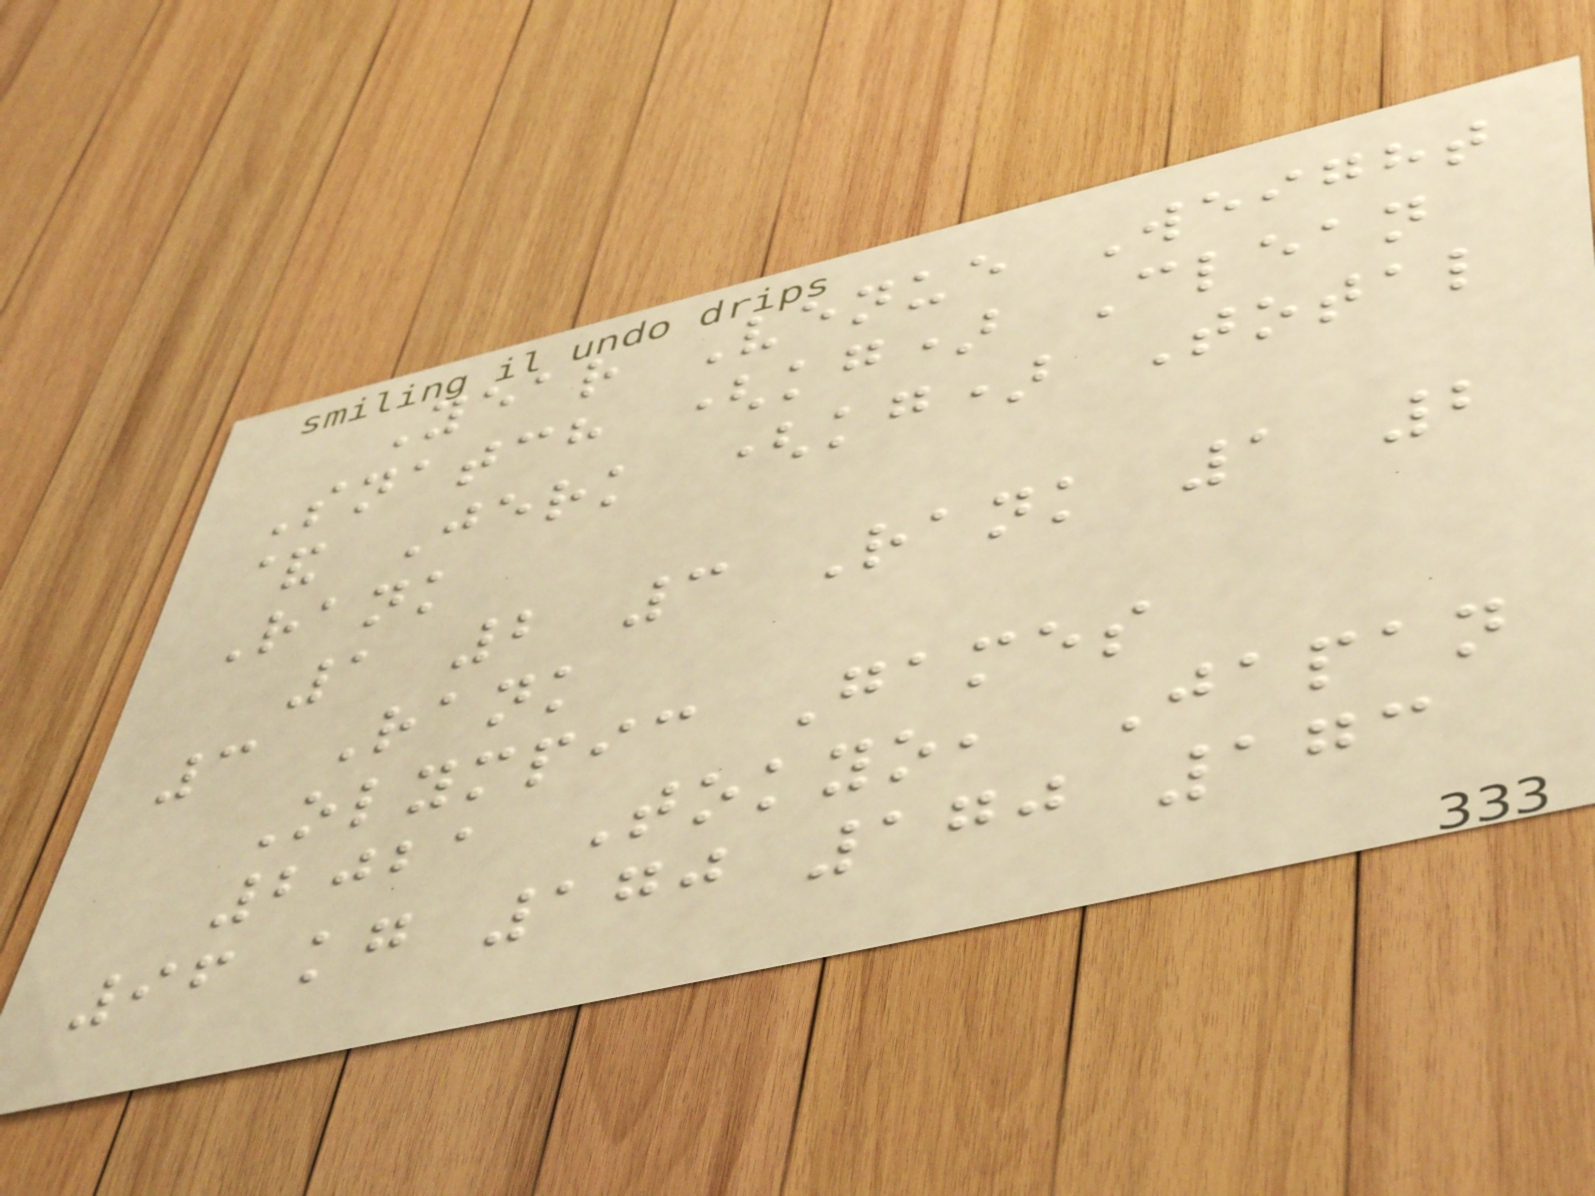Year Venue Weight
Snatch (kg) Clean
& Jerk (kg) Total
Rank
1 2 3 Rank 1 2
3 Rank
Olympic Games
2021 Tokyo, Japan
96 kg 170 170 173
